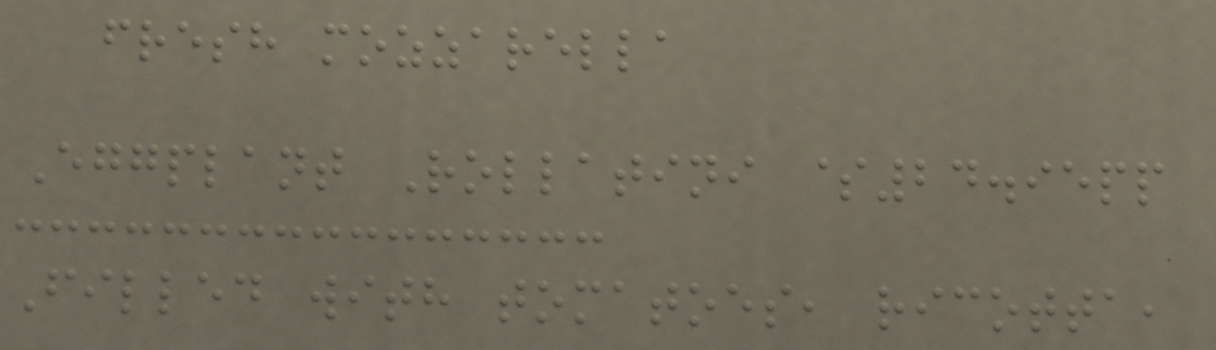fresh mozzarella
Eggplant Rollatini $24.95pp
Filled with tomatoes, ricotta,
